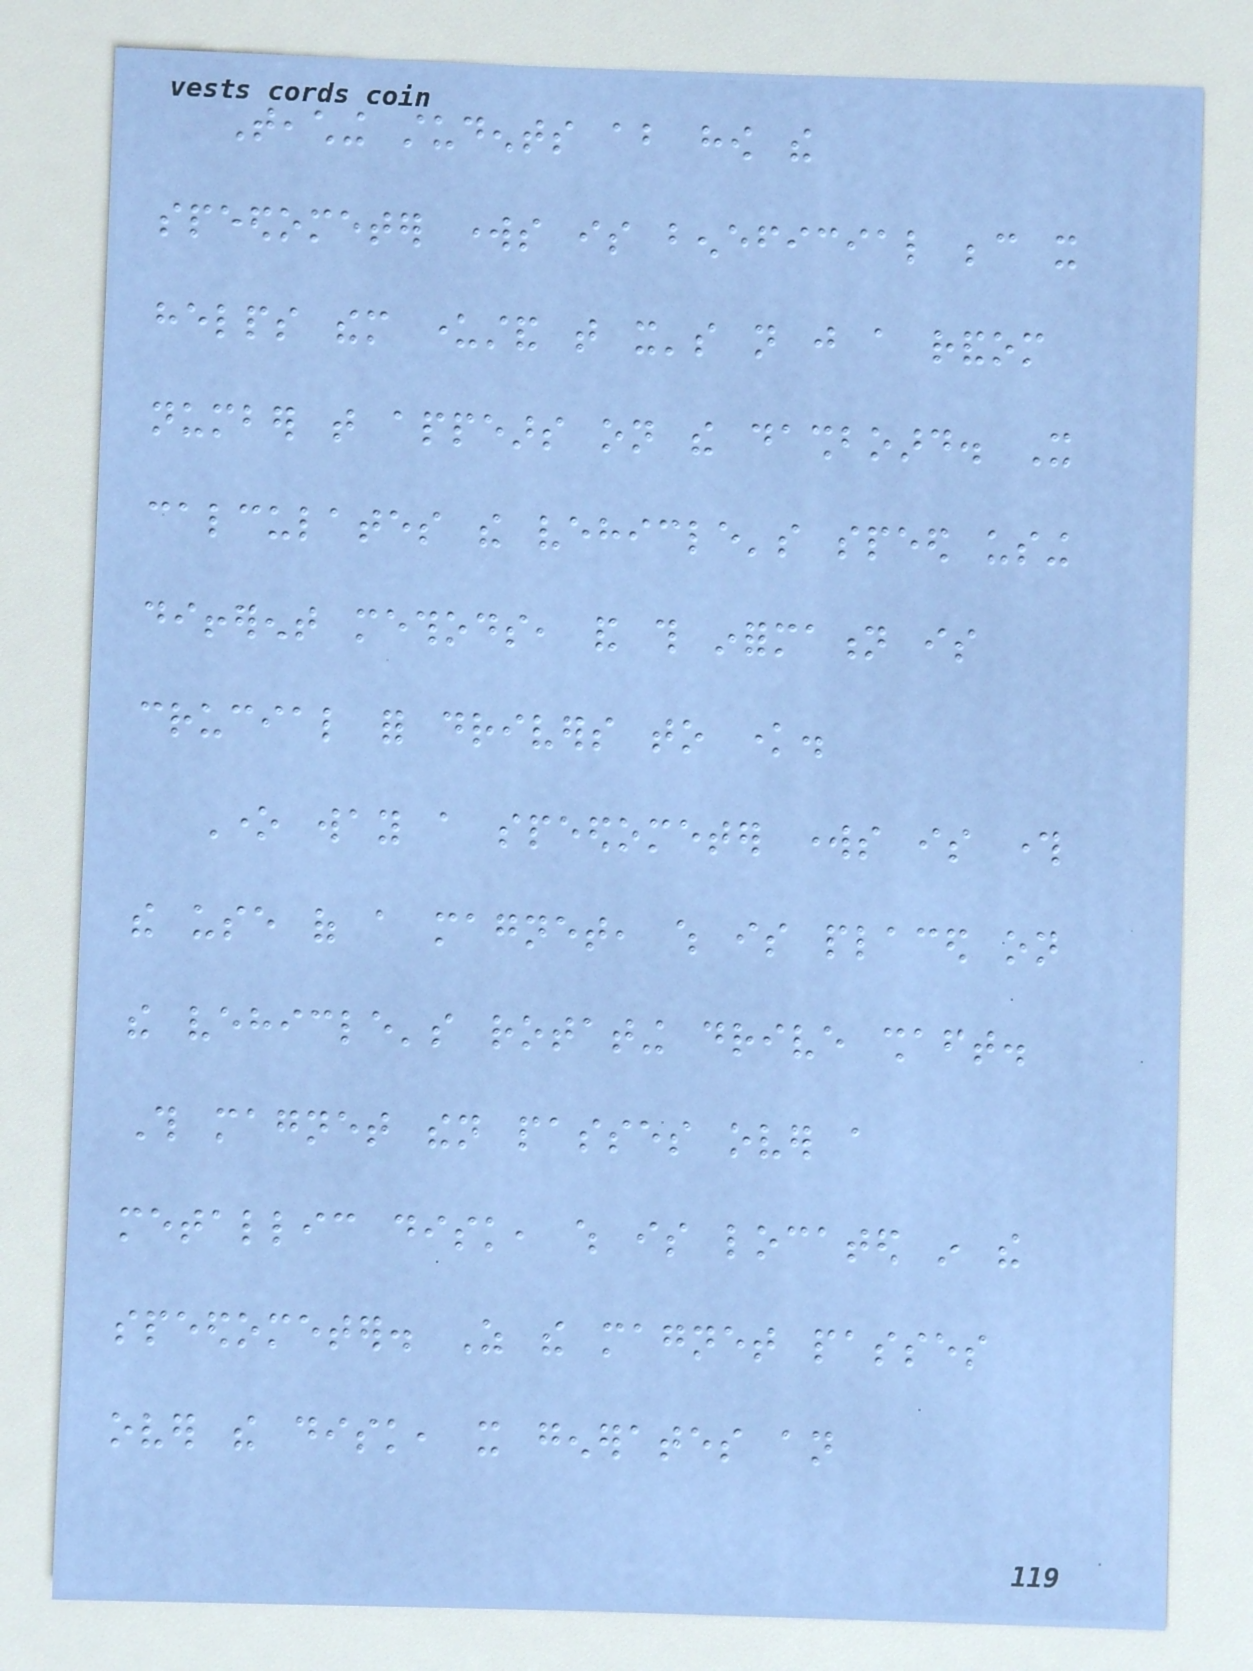Teaching students about how the
speedometer works is beneficial because it
helps them understand that it's not just a random
number that appears on the dashboard. It
calculates the vehicle's speed using
different methods, and this information is
crucial for drivers to know.
One way a speedometer works is through
the use of a magnet, which is placed on
the vehicle's rotating drive shaft.
This magnet then passes over a
metallic disk, which is located in the
speedometer. As the magnet passes
over the disk, it generates an
